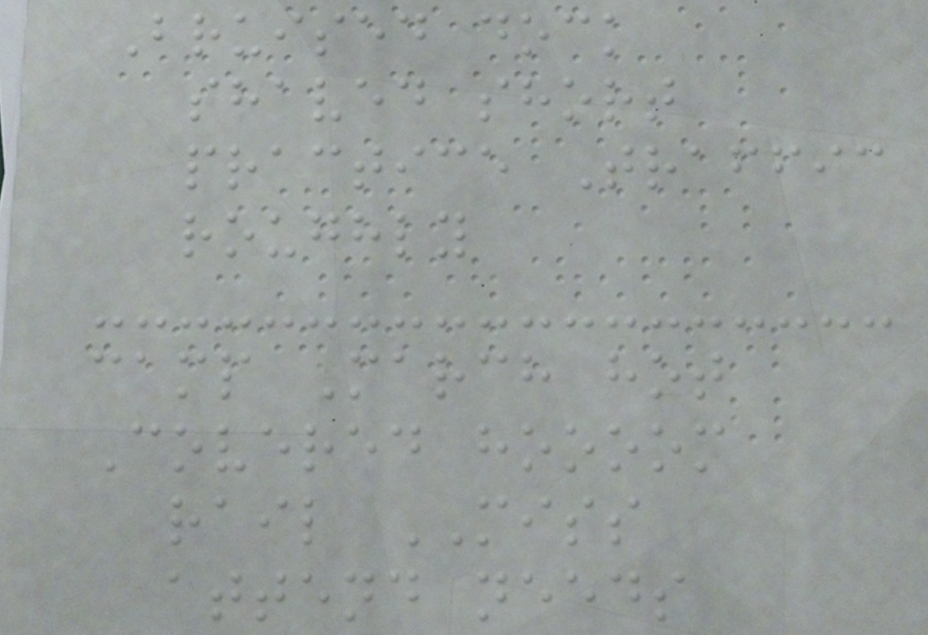Bruised dock
shaved short
practice Traffic
roughly
camp March hot
Covered hoooom
rail MISS
attend needs
